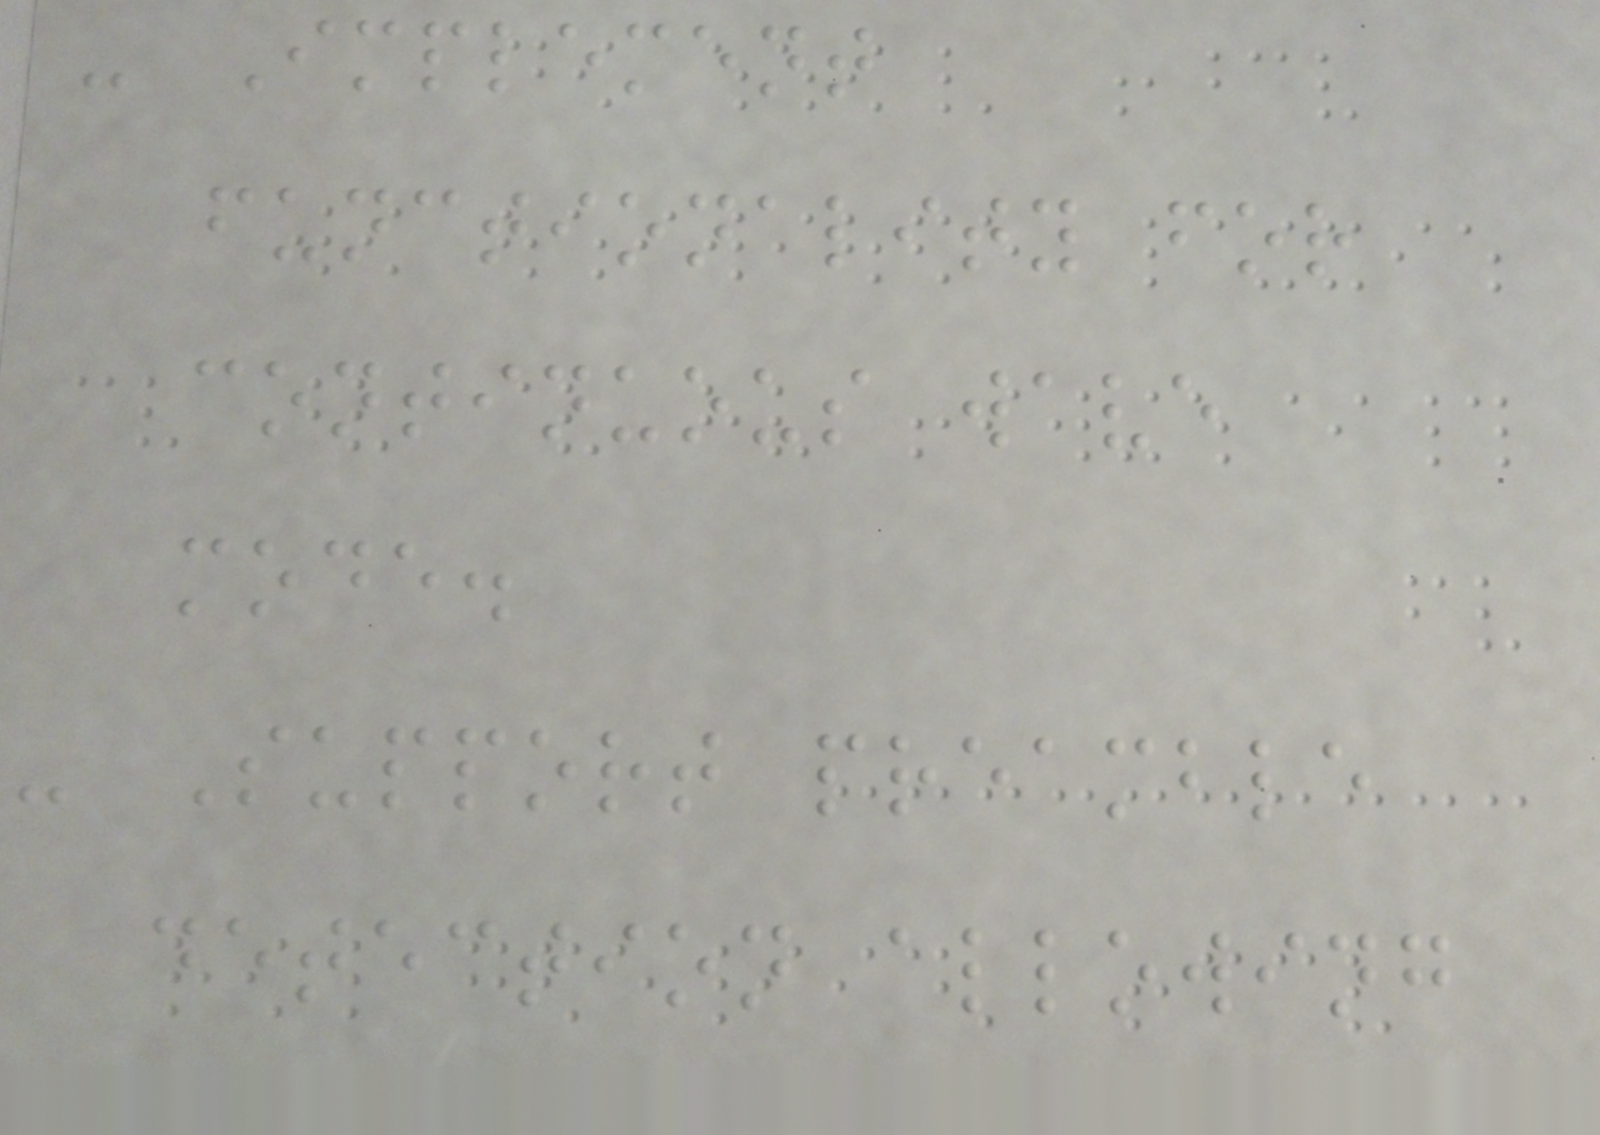- Implement
functionality for
continuous wave
mode.
- Support preamble
detection allowing
